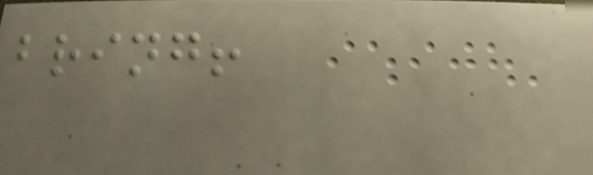bring!
